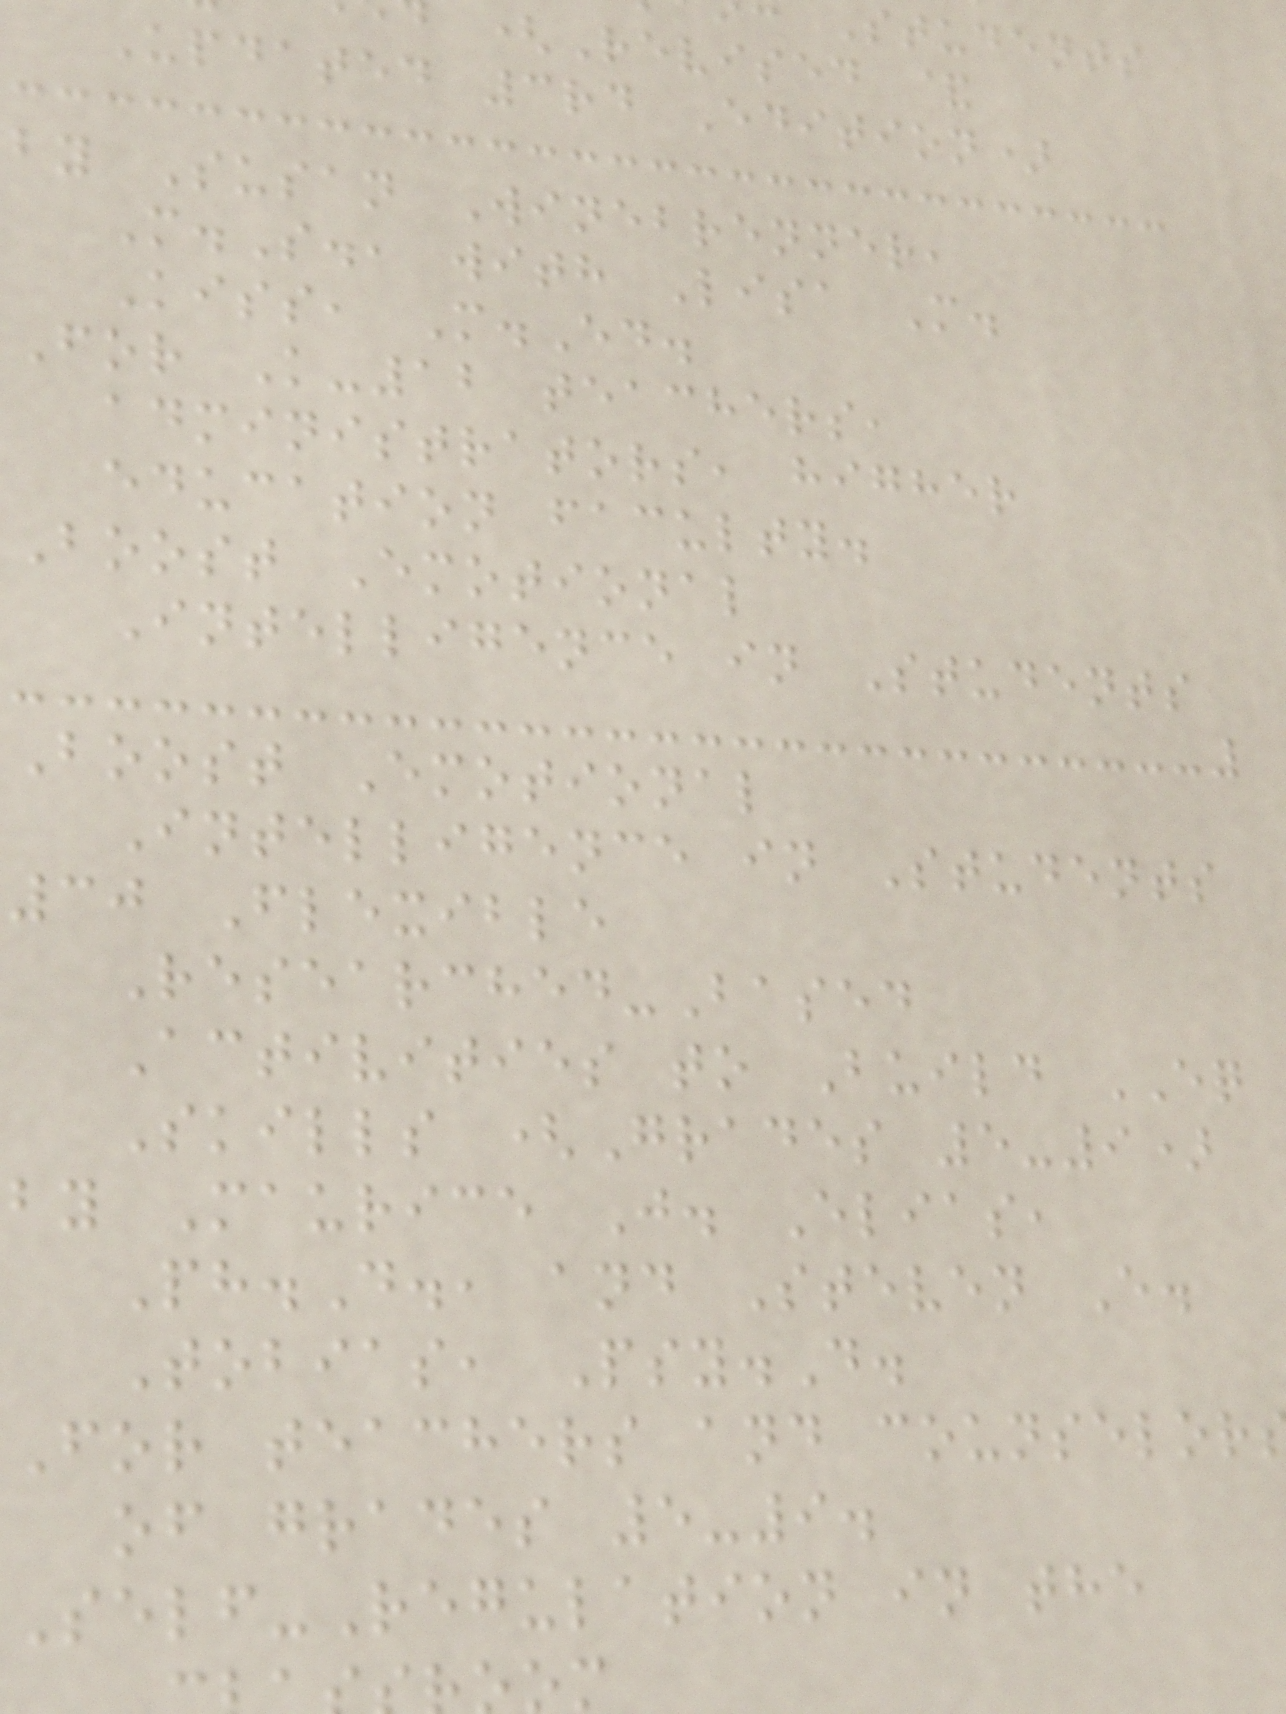Students
(Revised &
Updated 3rd Edition)
by Susan Winebrenner,
M.S., with Lisa M.
Kiss, M.Ed.
For K-12 teachers,
administrators, higher
education faculty.
Boost Emotional
Intelligence in Students
Boost Emotional
Intelligence in Students
30 Flexible
Researched-Based
Activities to Build EQ
Skills (Grades 5-9)
by Maurice J. Elias,
Ph.D., and Steven E.
Tobias, Psy.D.
For teachers and counselor
of grades 5-9.
Self-Regulation in the
